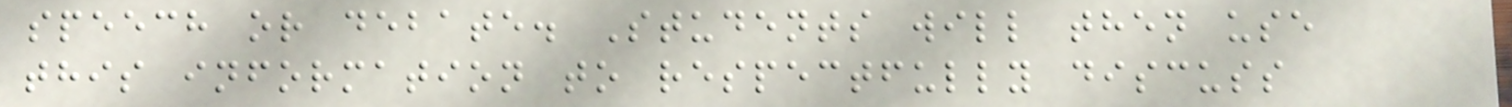speech or debate. Students will then use
this information to respectfully discuss
